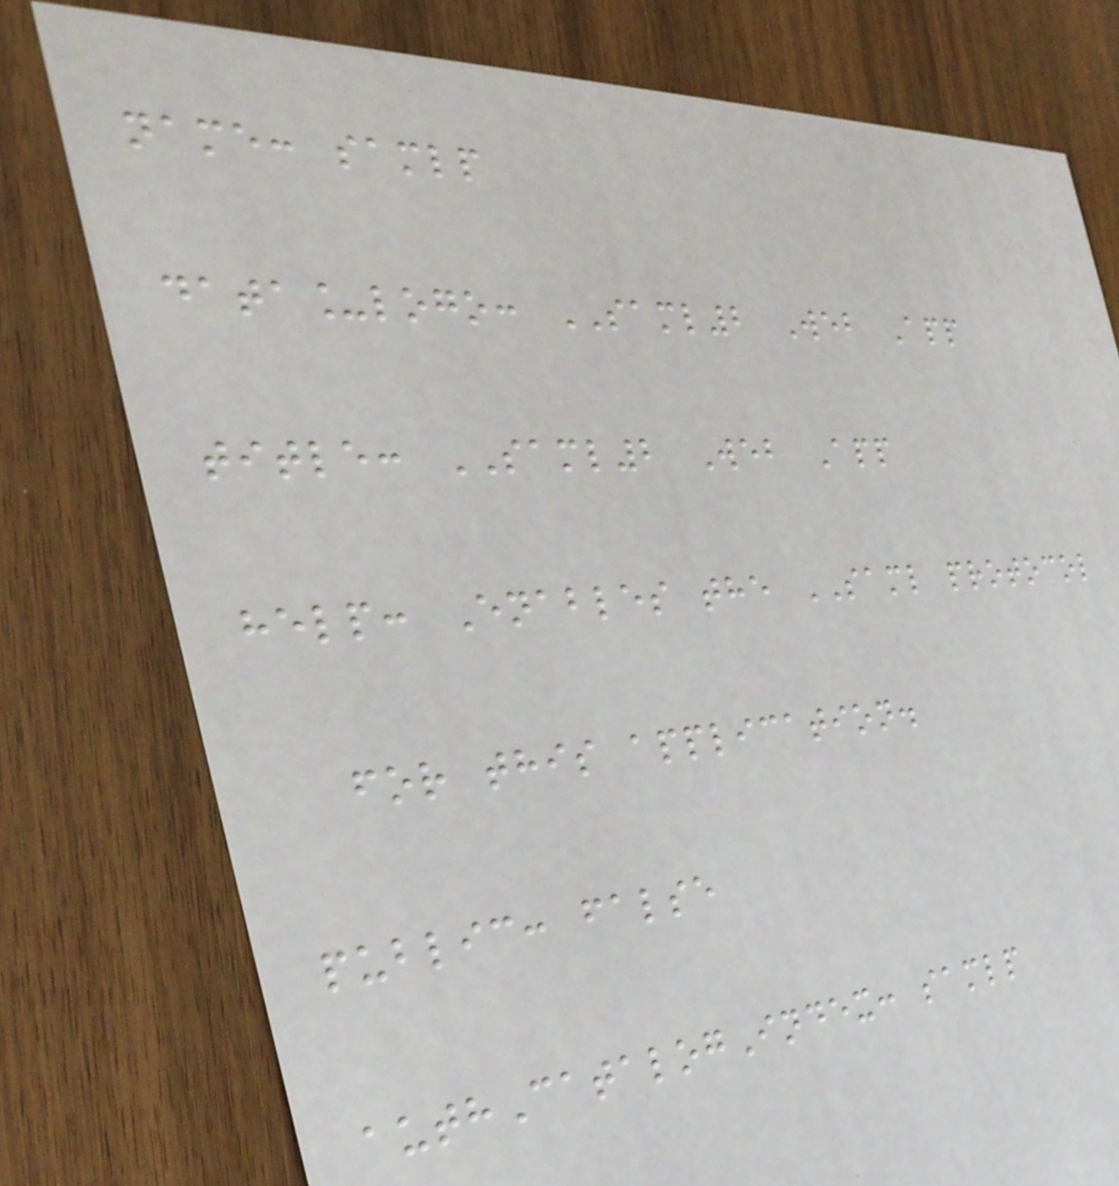name: samlp
data_logo: SAML2 Web App
title: SAML2 Web App
help: Enables the SAML protocol
for this application.
public: false
authCatalogIndex: samlp
